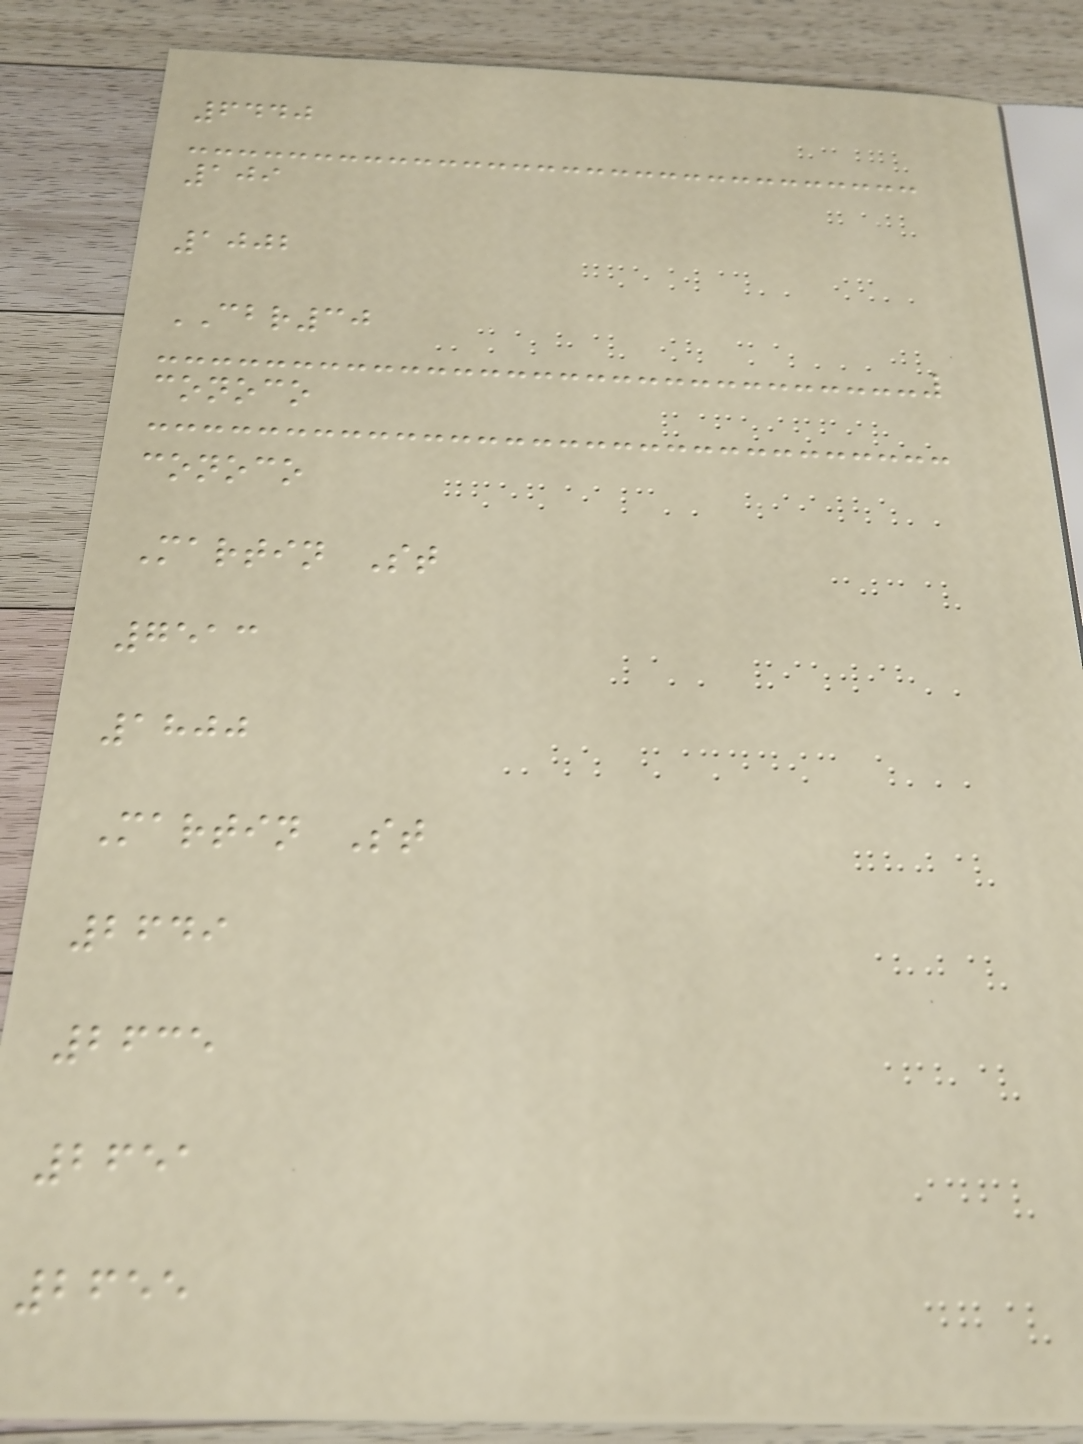6440
109
1002
CBR30
conoco
conoco
Martin St
7513
1800
Martin St
2649
2635
2651
2655
